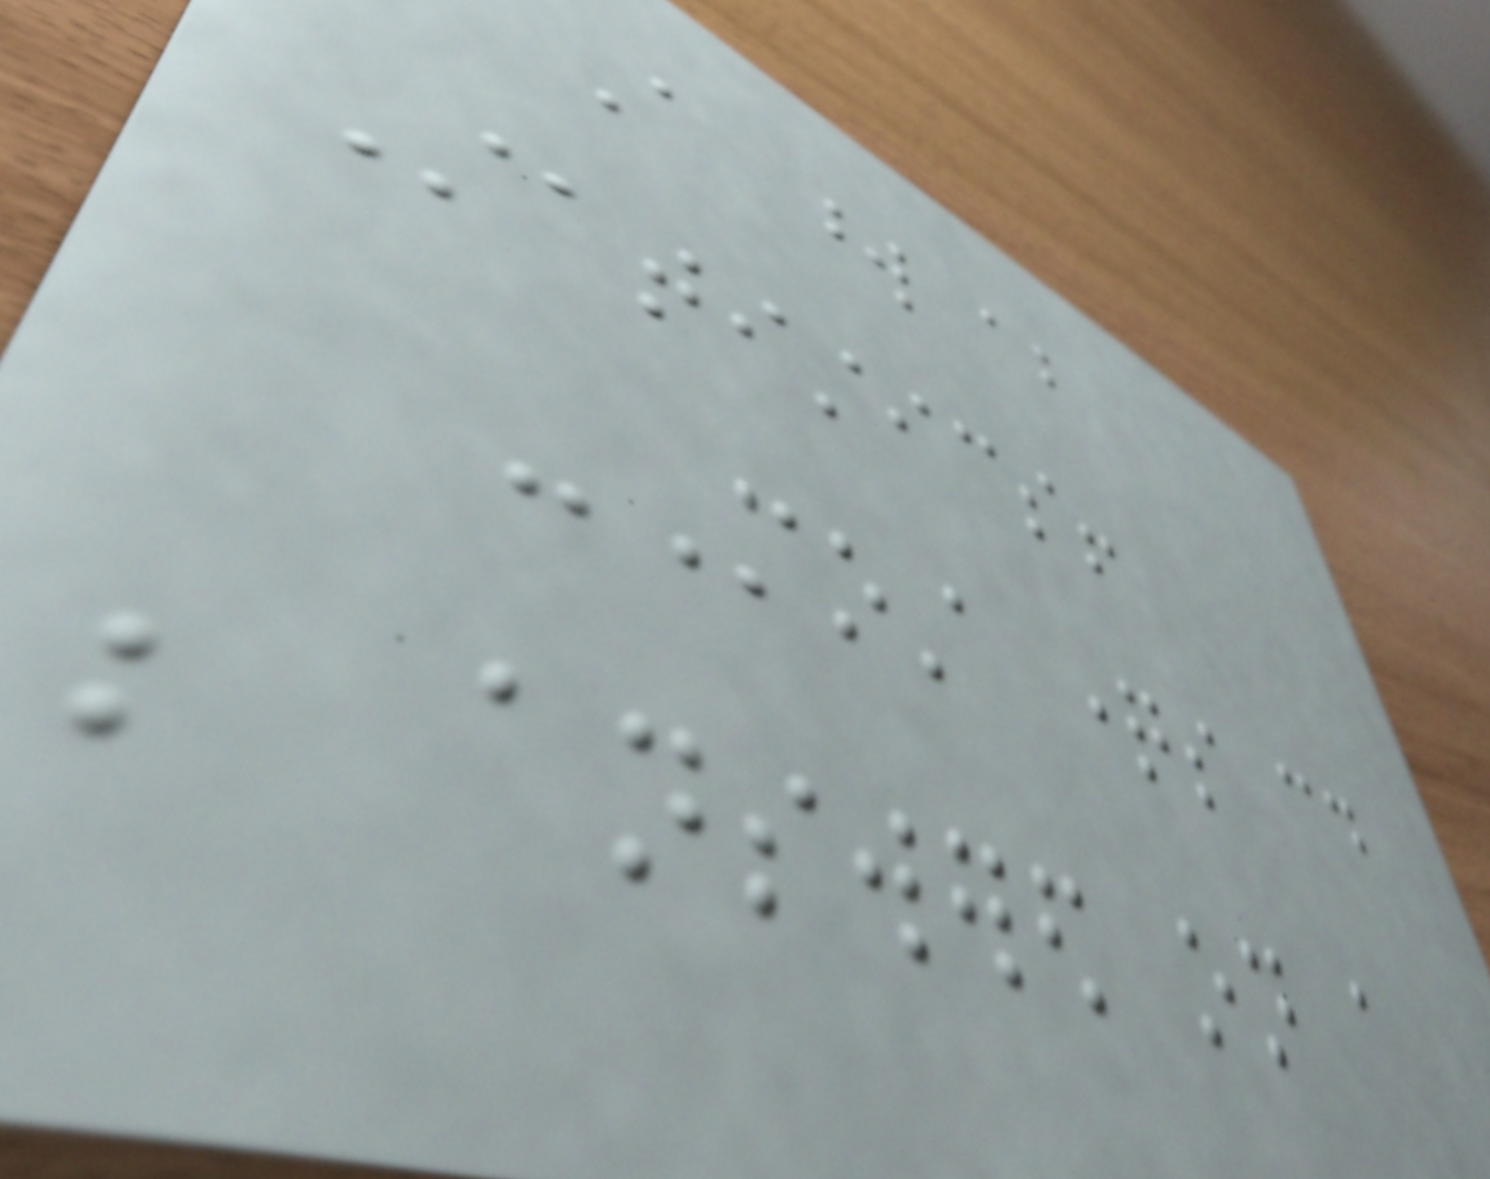A word about
Statistics!
-Most questions could
be answered on a
